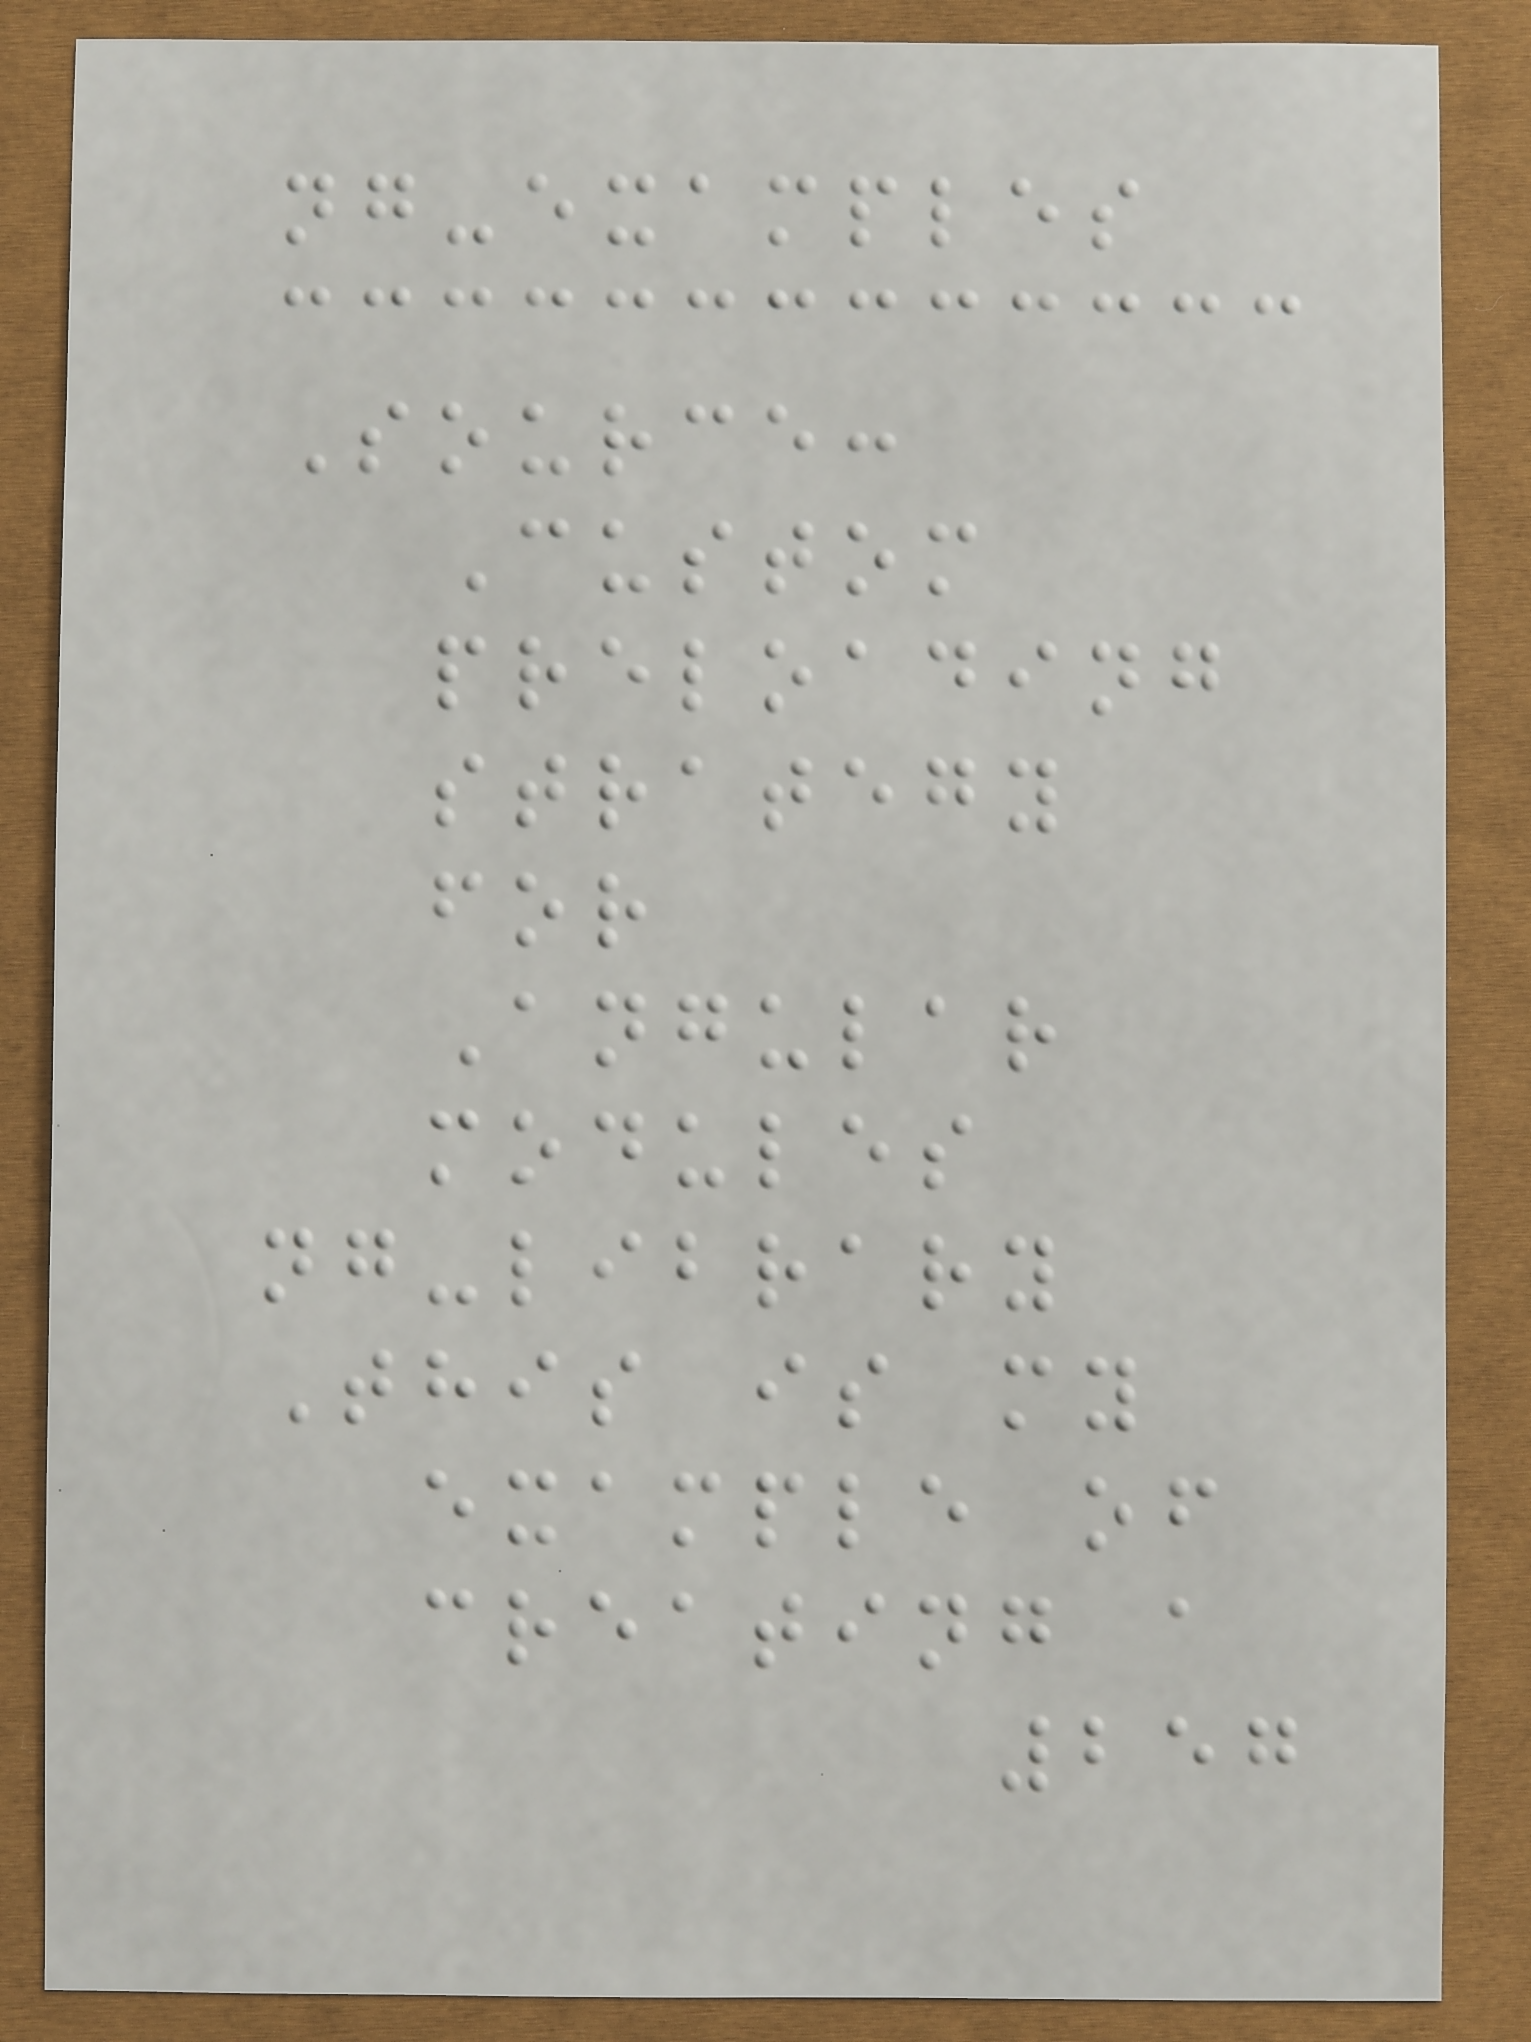ng-examples
Source:
Custom
preloading
strategy
for
Angular
modules
ng-library
This is my
example of
creating a
257
